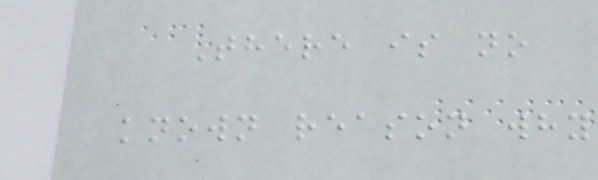There is no
known reason why
